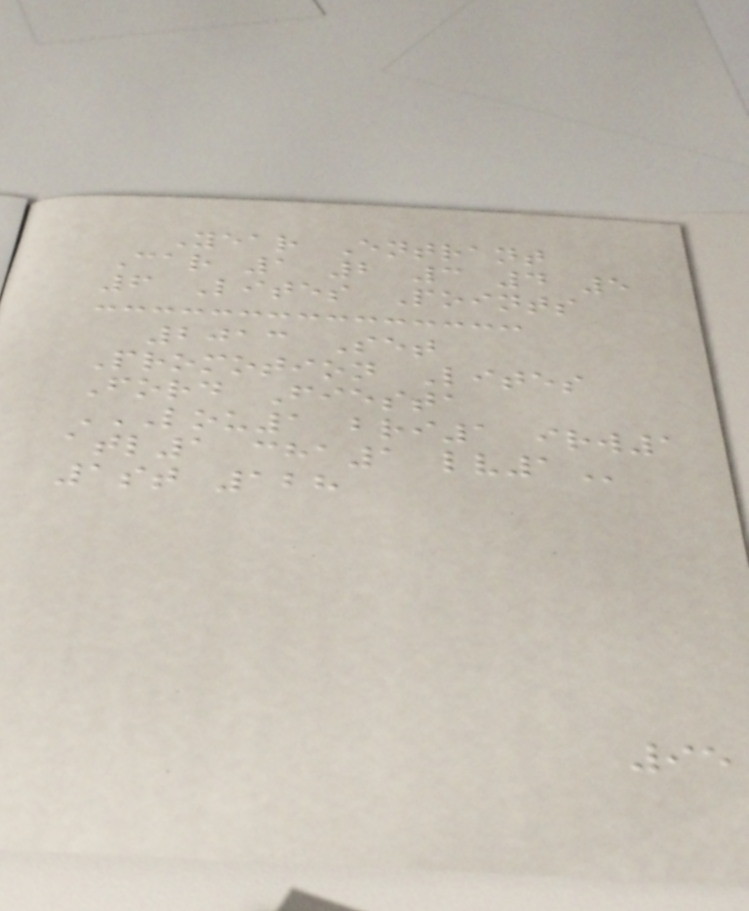Year Entrant
Car 1 2 3 4 5
6 Lites Points
2013 Set
Promotion Lites
Ford Fiesta
LOU1 BRI1 IRW1
ATL1 CHA1 LV1
1st 128
95
